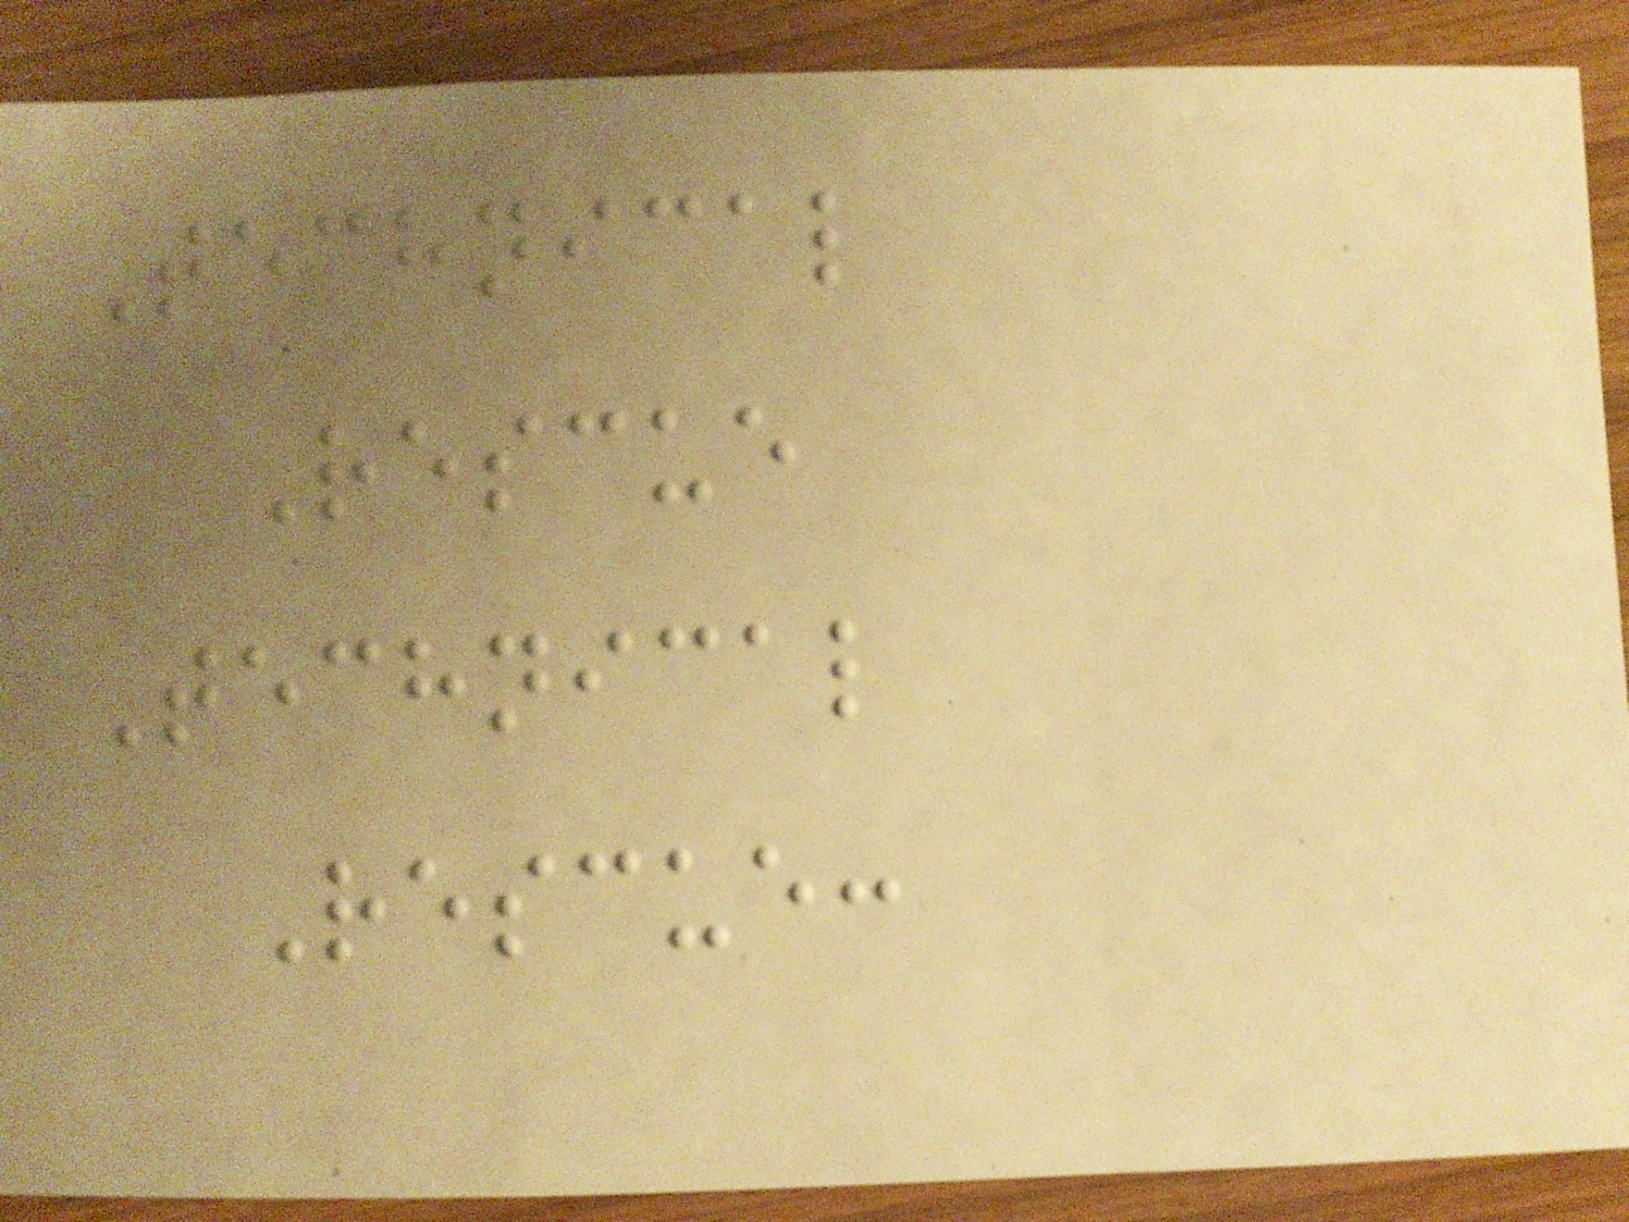Technical
Rescue
Technical
Rescue:
